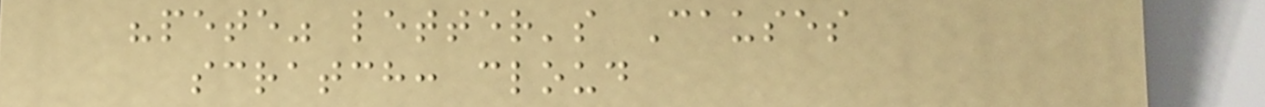"pete" letter's Causes
scratch: cloud
